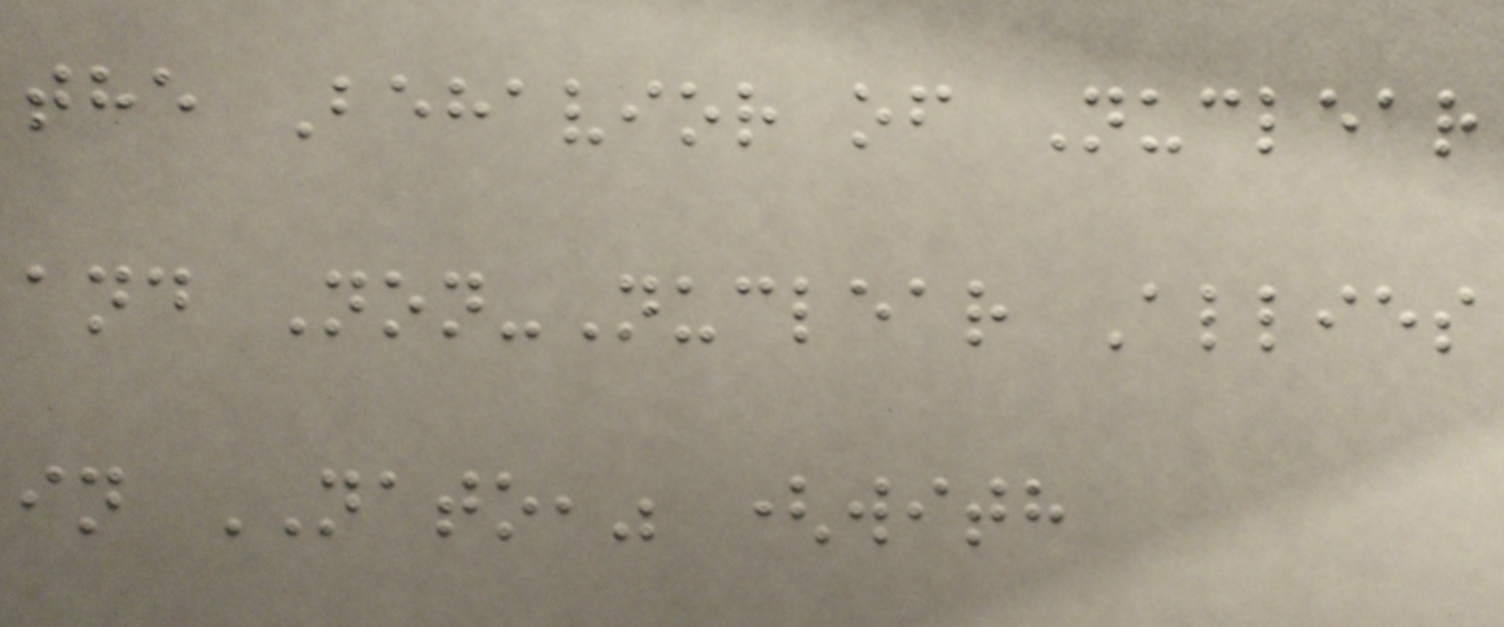the Behavior of Nuclear
and Non-Nuclear Allies
in NATO," (with
